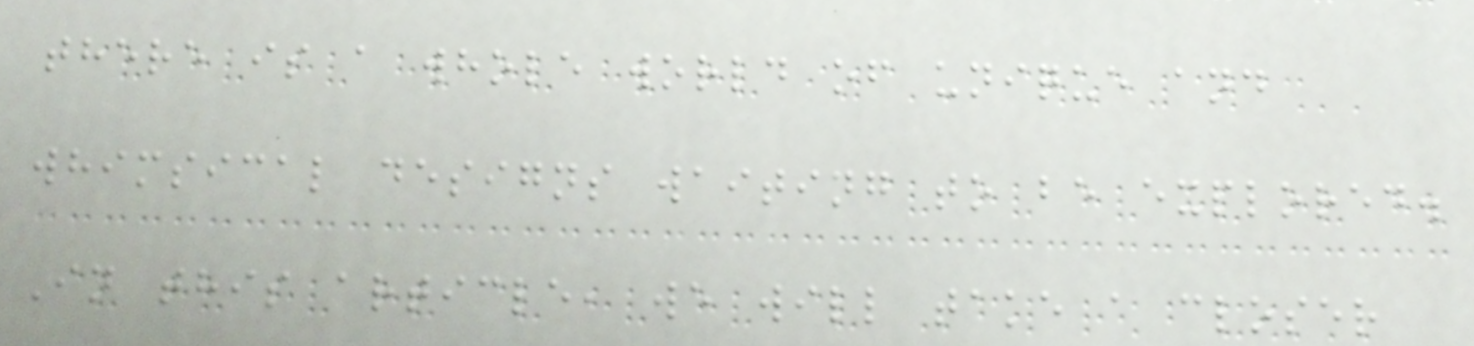there is a whole world of unique and
whimsical designs waiting to be explored.
In this article, we will take a closer
